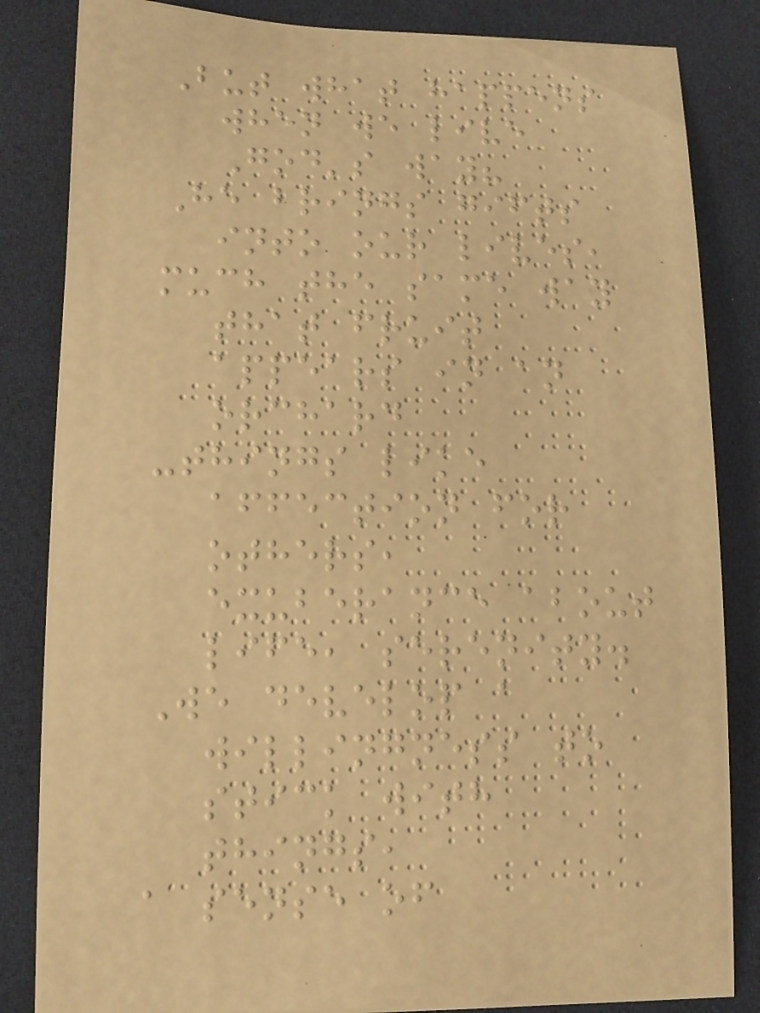But what happens
when we live
God's way?
He brings gifts
into our lives,
much the same way
that fruit
appears in an
orchard
-things like
affection for
others,
exuberance about
life, serenity.
We develop a
willingness to
stick with
things,
a sense of
